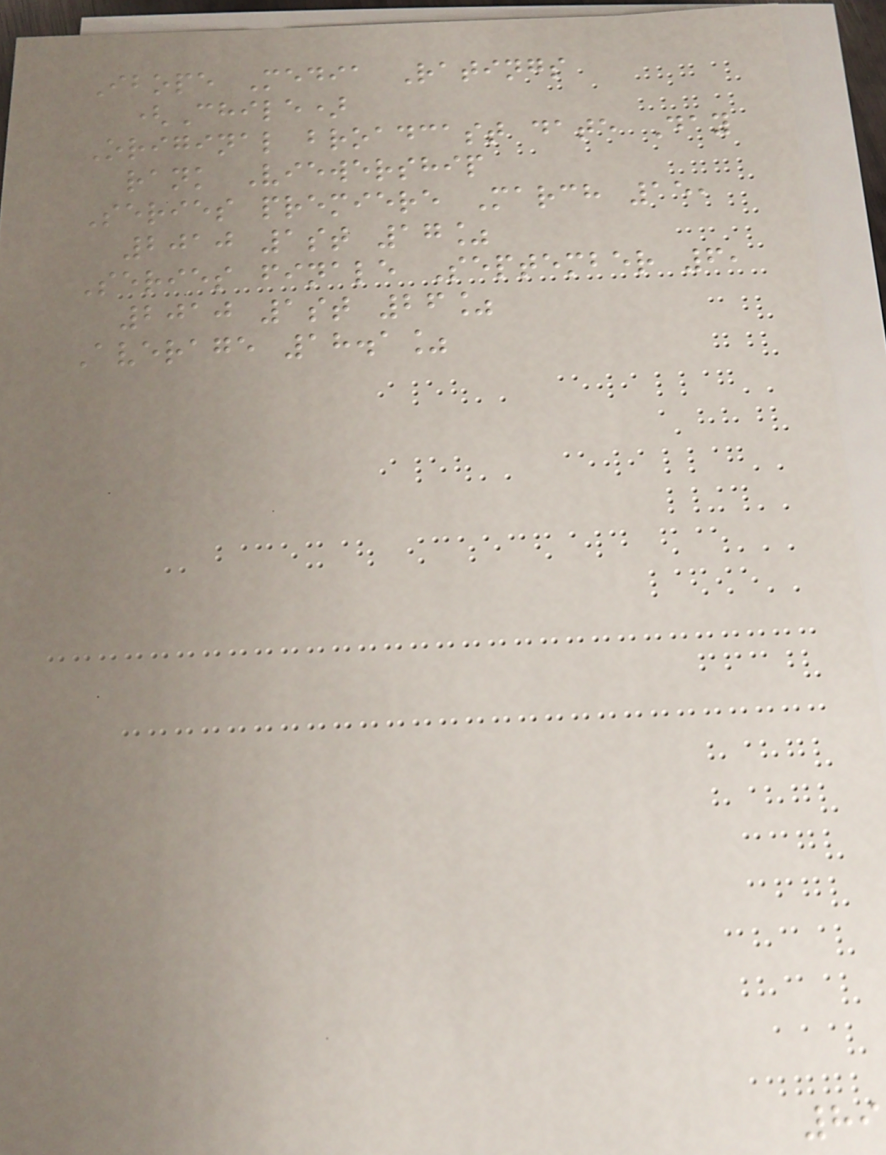Ibope Media Ratings
(Chile)
Original broadcast date Day
rank Viewership
Series premiere March 15,
2010 1st 17%
Series finale September 6,
2010 1st 26%
Average 18.1%
89
